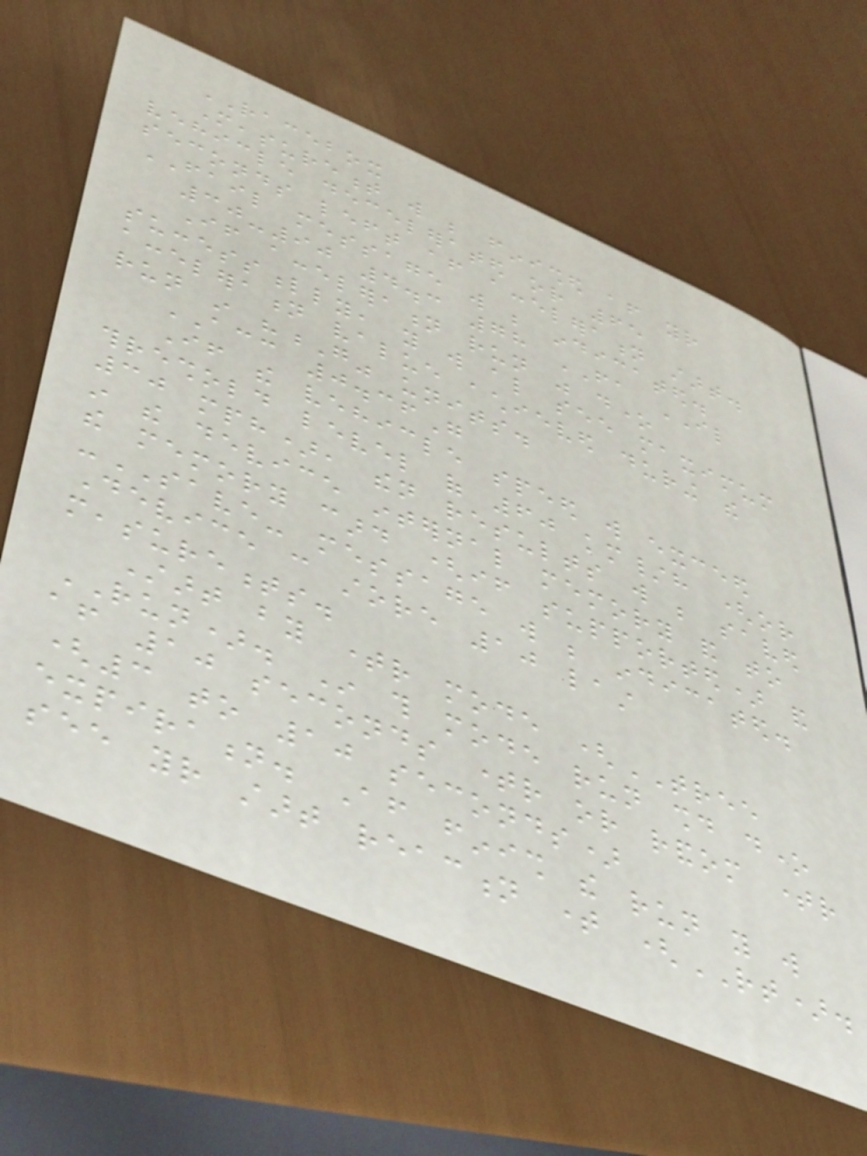RACEBOX
Measurement will be finished after your
vehicle decelerated or 65
seconds left after acceleration start.
FAIL message will be indicated.
30-90 4.3 78 FA IL
If acceleration run was done
successfully, you will also see maximum
acceleration value achieved during the
run in "G" units.
ACC 0.36G
If the vehicle speed will exceed
threshold level of 60 km/h (or
30 mph), then results will be saved
in the device internal memory and to
the memory card (if supported) and
-SAVE- message will be indicated.
Device can store 10 last
measurements.
Start by timer mode (TREE
RUN). In this mode run should done
after 10 seconds timer or random timer
(3 to 10 seconds)
expiration. After finish the run you will
see your start reaction time (RT).
